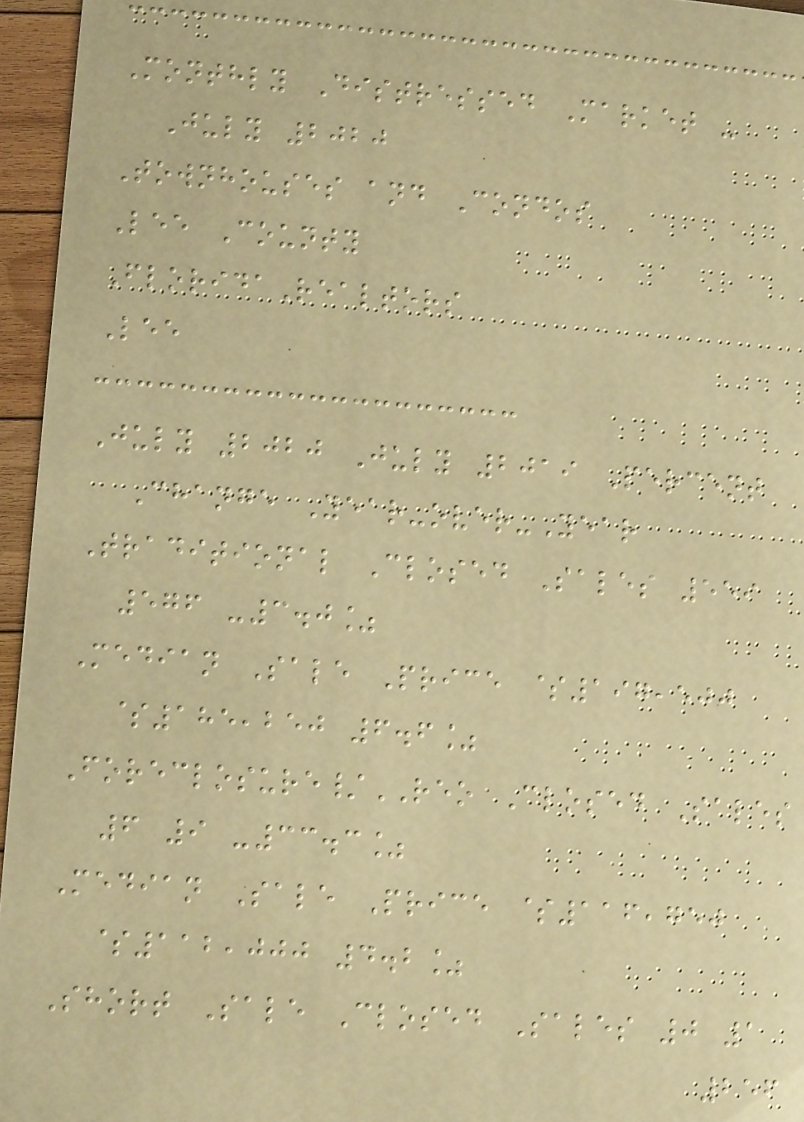Monthly Distressed Market -
July 2020
Townhouses and Condos
Lee County
FloridaRealtors
Lee
July 2020 July 2019 Percent
Change Year-over-Year
Traditional Closed Sales 559
576 -3.0%
Median Sale Price $197,500
$185,250 6.6%
Foreclosure/REO Closed Sales
6 9 -33.3%
Median Sale Price $116,750
$112,000 4.2%
Short Sale Closed Sales 0 1
256
